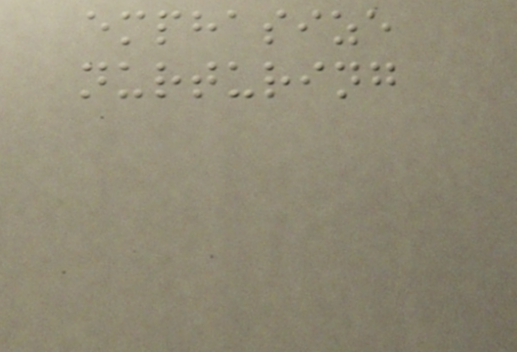emphasize
nurturing
